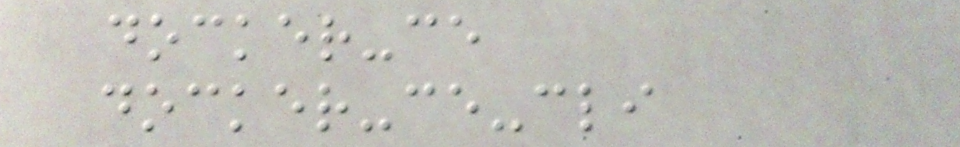docker-ce
docker-ce-cli
